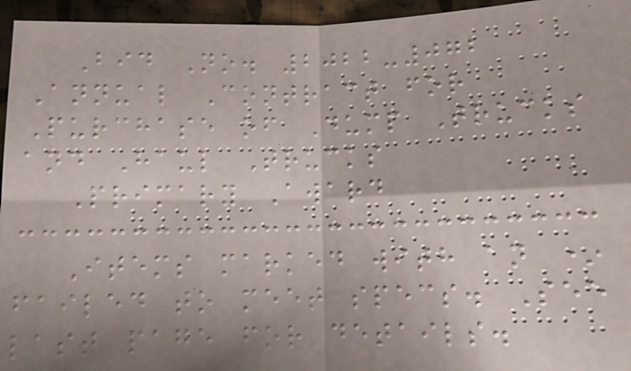Bid No. 2022-072
Annual Contract for
Purchase of Dump Trucks
and Haul Trucks
Primary Award
Items marked with an *
failed to meet specs. See
last page for details.
